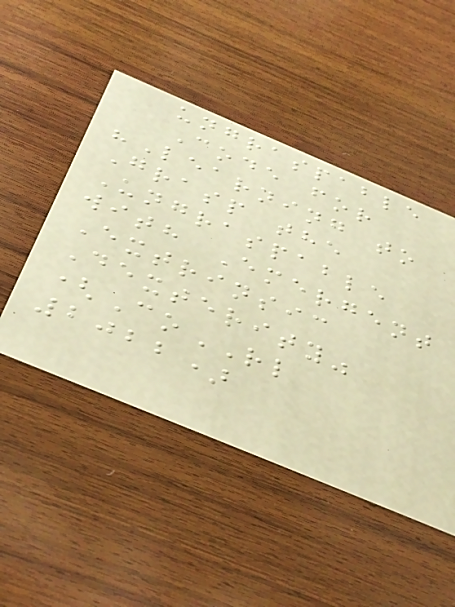ungraspable
Code for
"Learning to
Grasp the
Ungraspable
with Emergent
Extrinsic
Dexterity"
(CoRL
2022)
